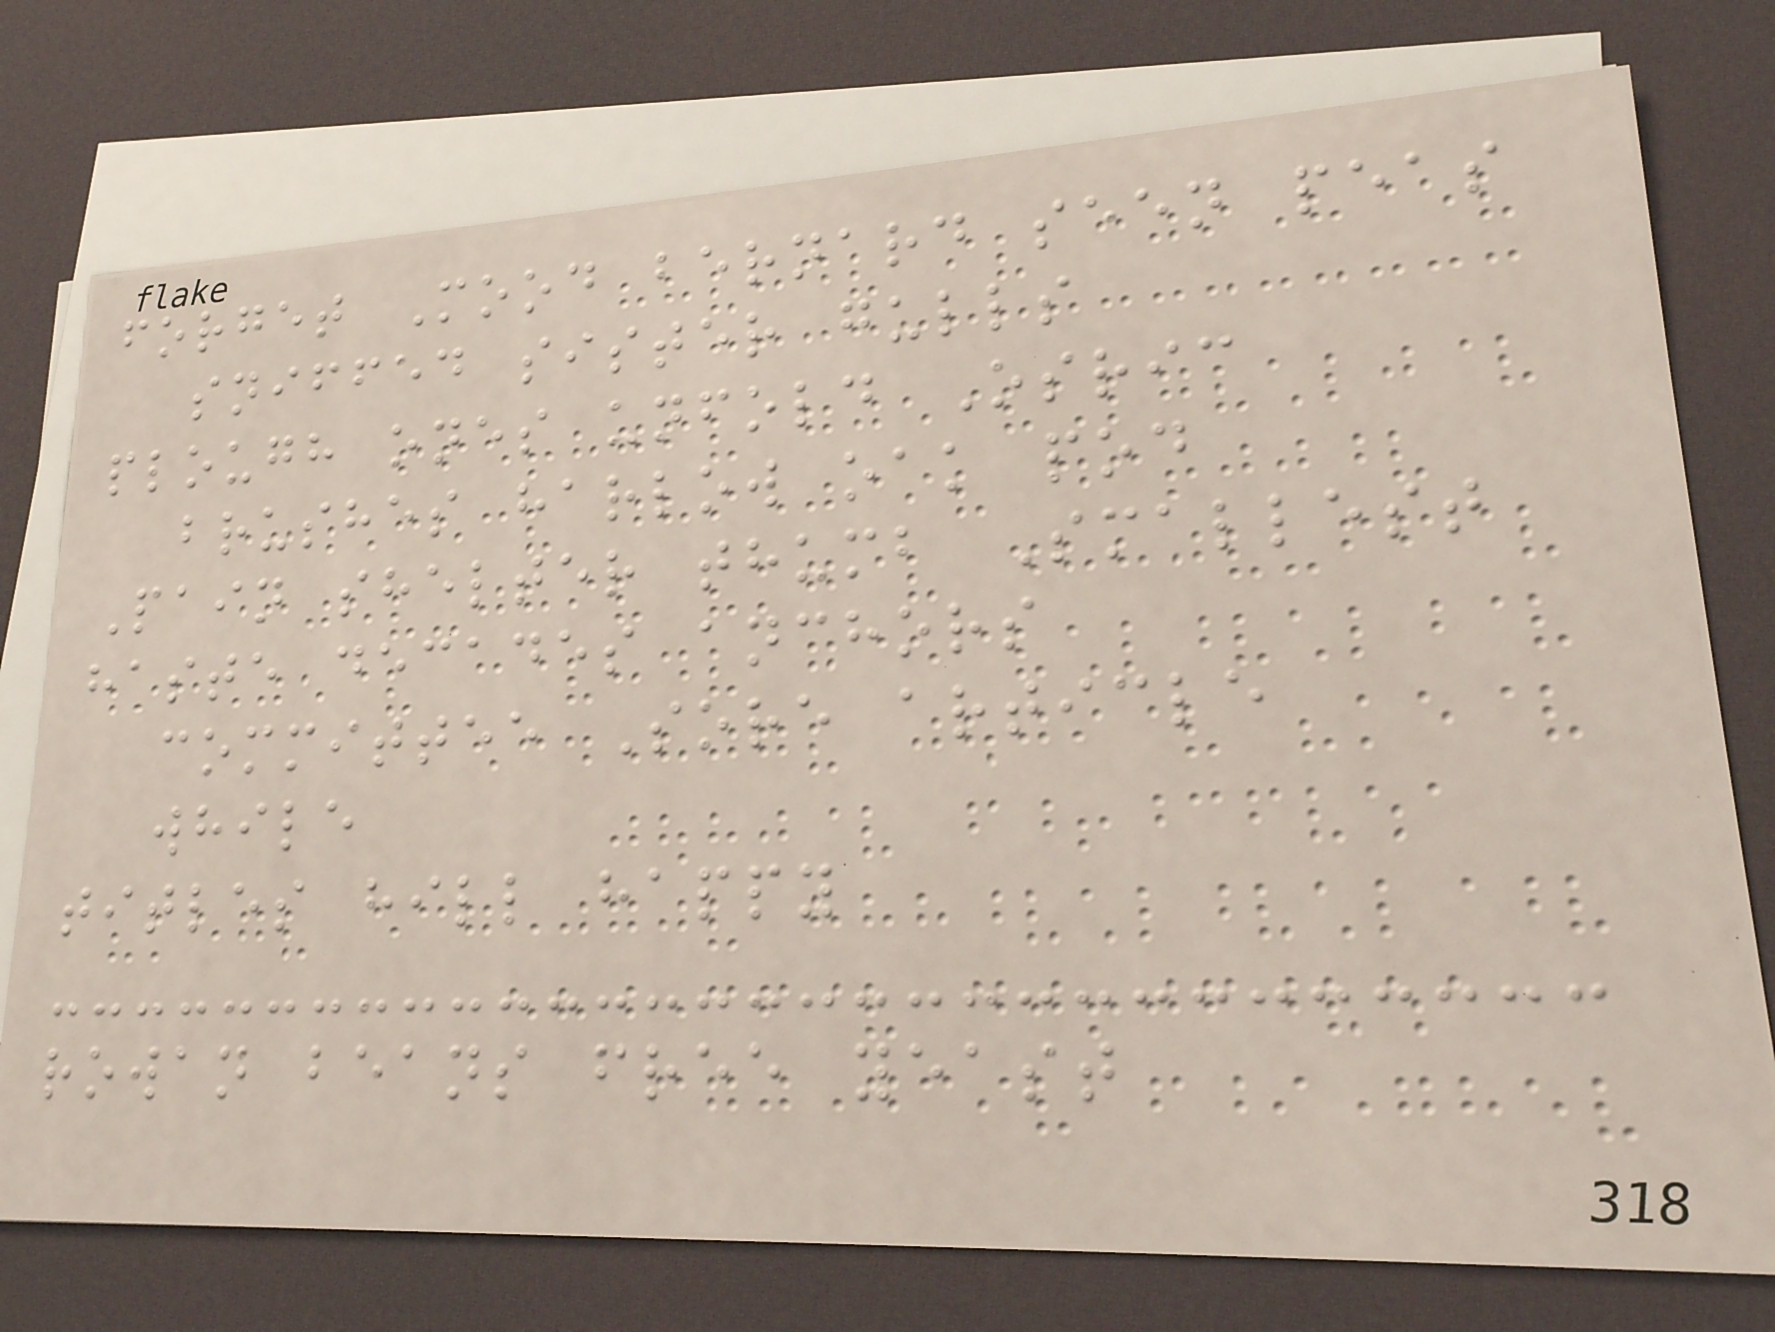forget Mood bernard seen peas
sniffed sister gulls
plough ones unfold Osric
brushes harlow oak pod
Pain shelter thumb Smallest
haste decades anchors
committee Sore article
while
titles hill happy
rowan beans free yeast
